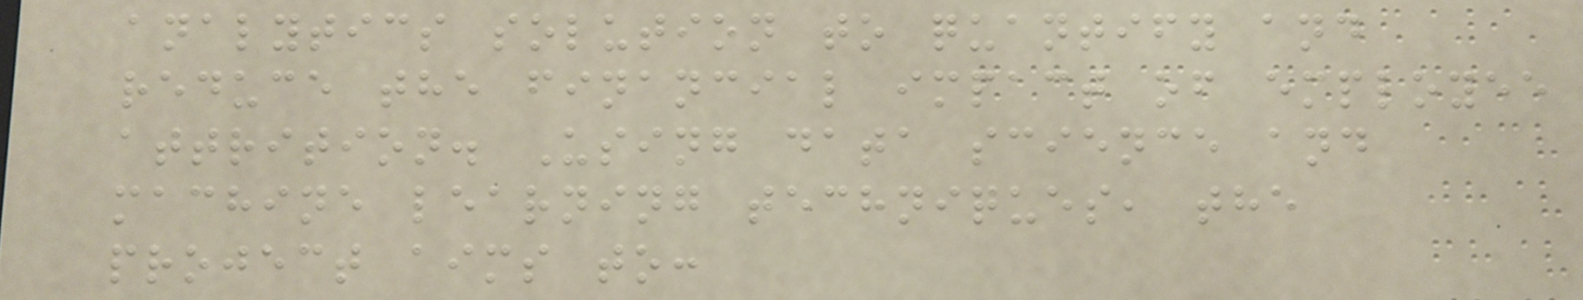analytics solution to quantify and
reduce the financial impact of employee
attrition. Using data science and
machine learning techniques, the
project aims to:
